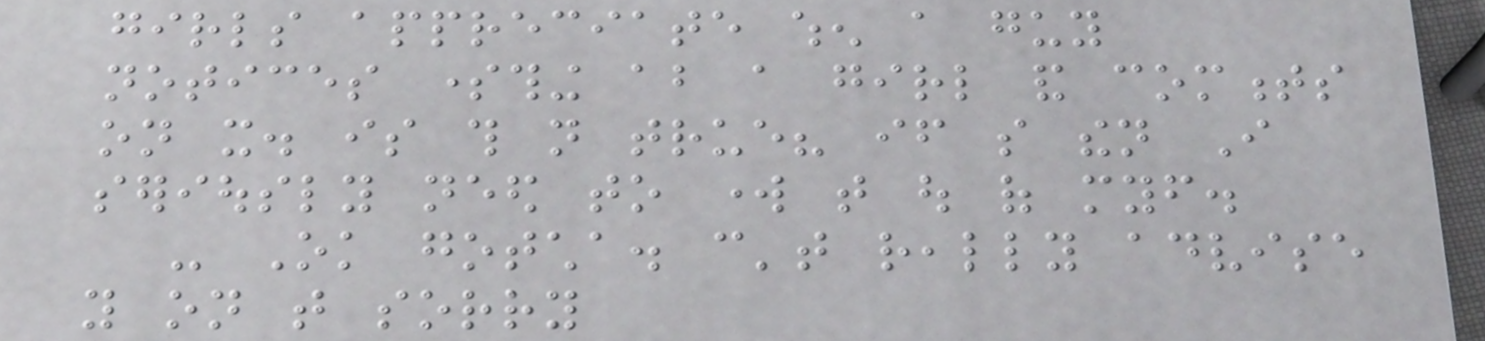girls appreciate when a guy
notices something about a girl and comments
on it. is this not true? if so then I
seriously need to work that out of myself.
- Ok gotcha. can't really advise
you on that sorry
